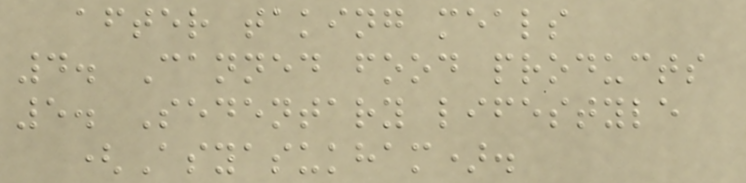after taking meals
4. Canned food products
5. Sedentary lifestyle
(Asyasukham).
